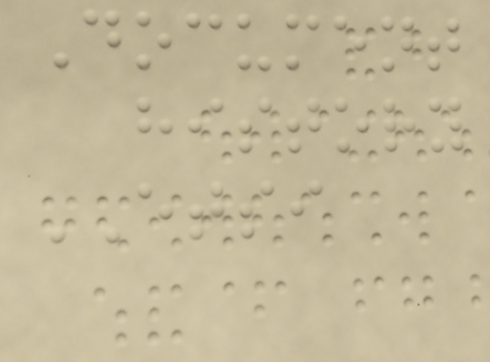Document
history
ETSI
